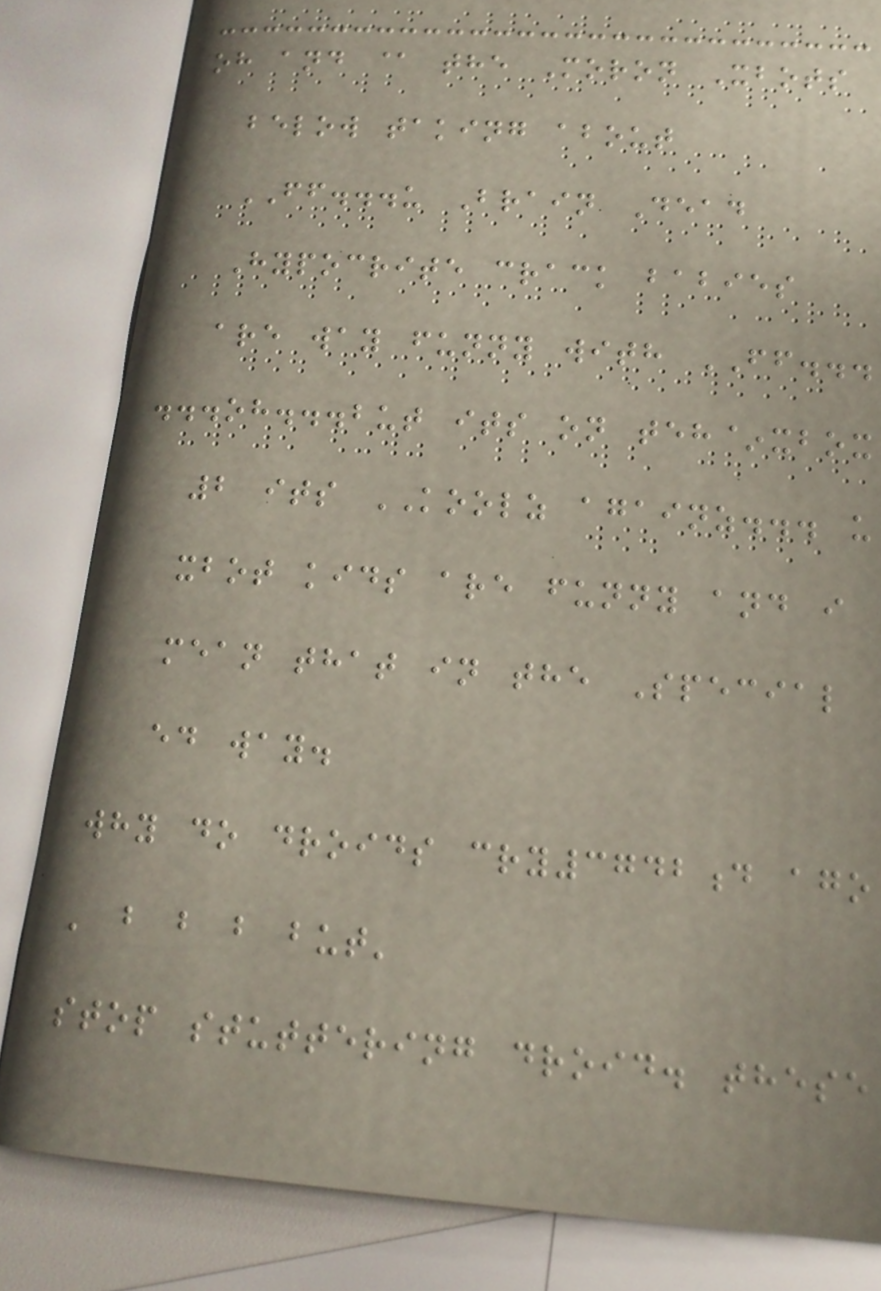oh and @ the Moron Xbots
below taking about
FF...u Brain Dead
Hypocrite crack babies
are way funny with FF...
...oh...but its on teh~xbox
2 its KOOLZ againz... u
xbot kids are funny and i
mean that in the Special
ed way.
why do droids cry3742d ago
' b b b but'
stop stuttering droid. these
